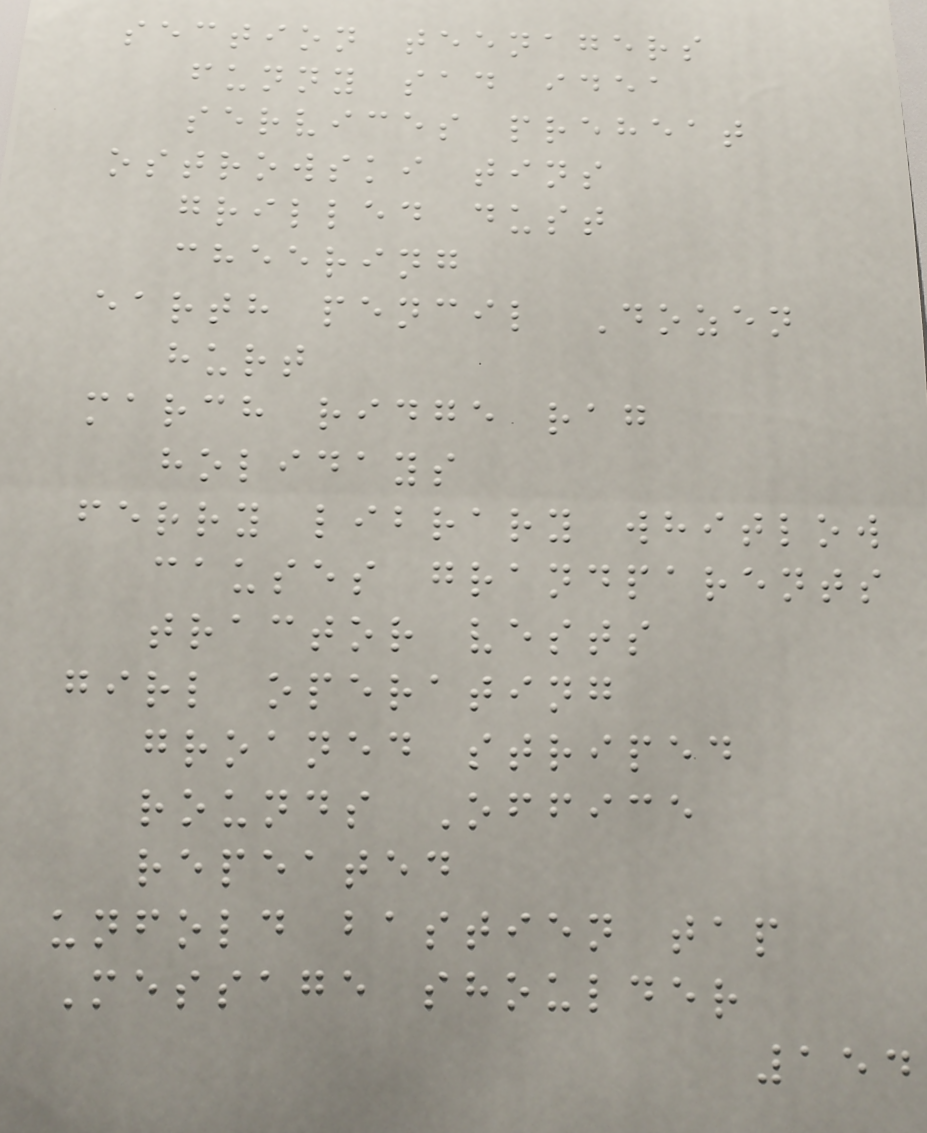section teenagers
funny sad idea
services preheat
ostrowski tins
grilled dust
cheering
earth pencil Dozen
hurt
march ridge rag
holidays
ferry library whitlow
causes grandparents
tractor vests
girl operating
groaned striped
rounds Office
repeated
unfold bastien tap
Message shoulder
154
